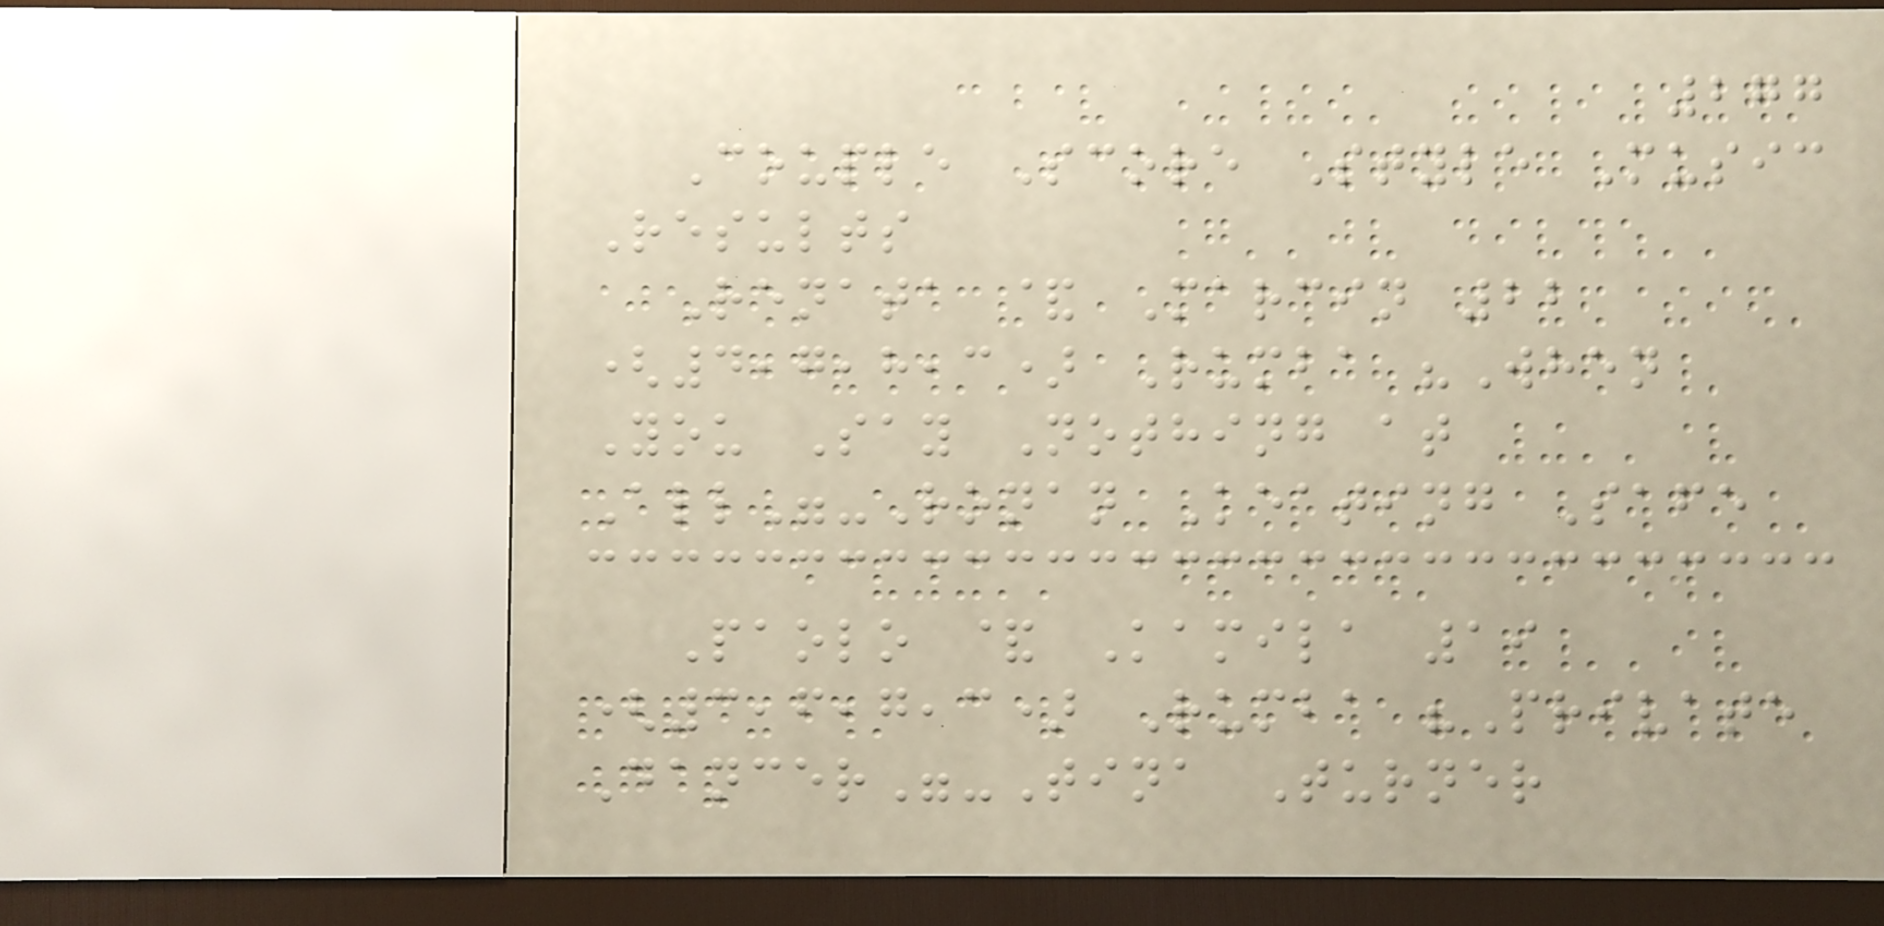277
Couple Score Style Music
Results
Renata & Marcin 22
(4,7,8,3) Rumba "When
You Say Nothing at
All"-Ronan Keating Safe
Paolo & Kamila 19
(3,6,7,3) Rumba "Private
Dancer"-Tina Turner
